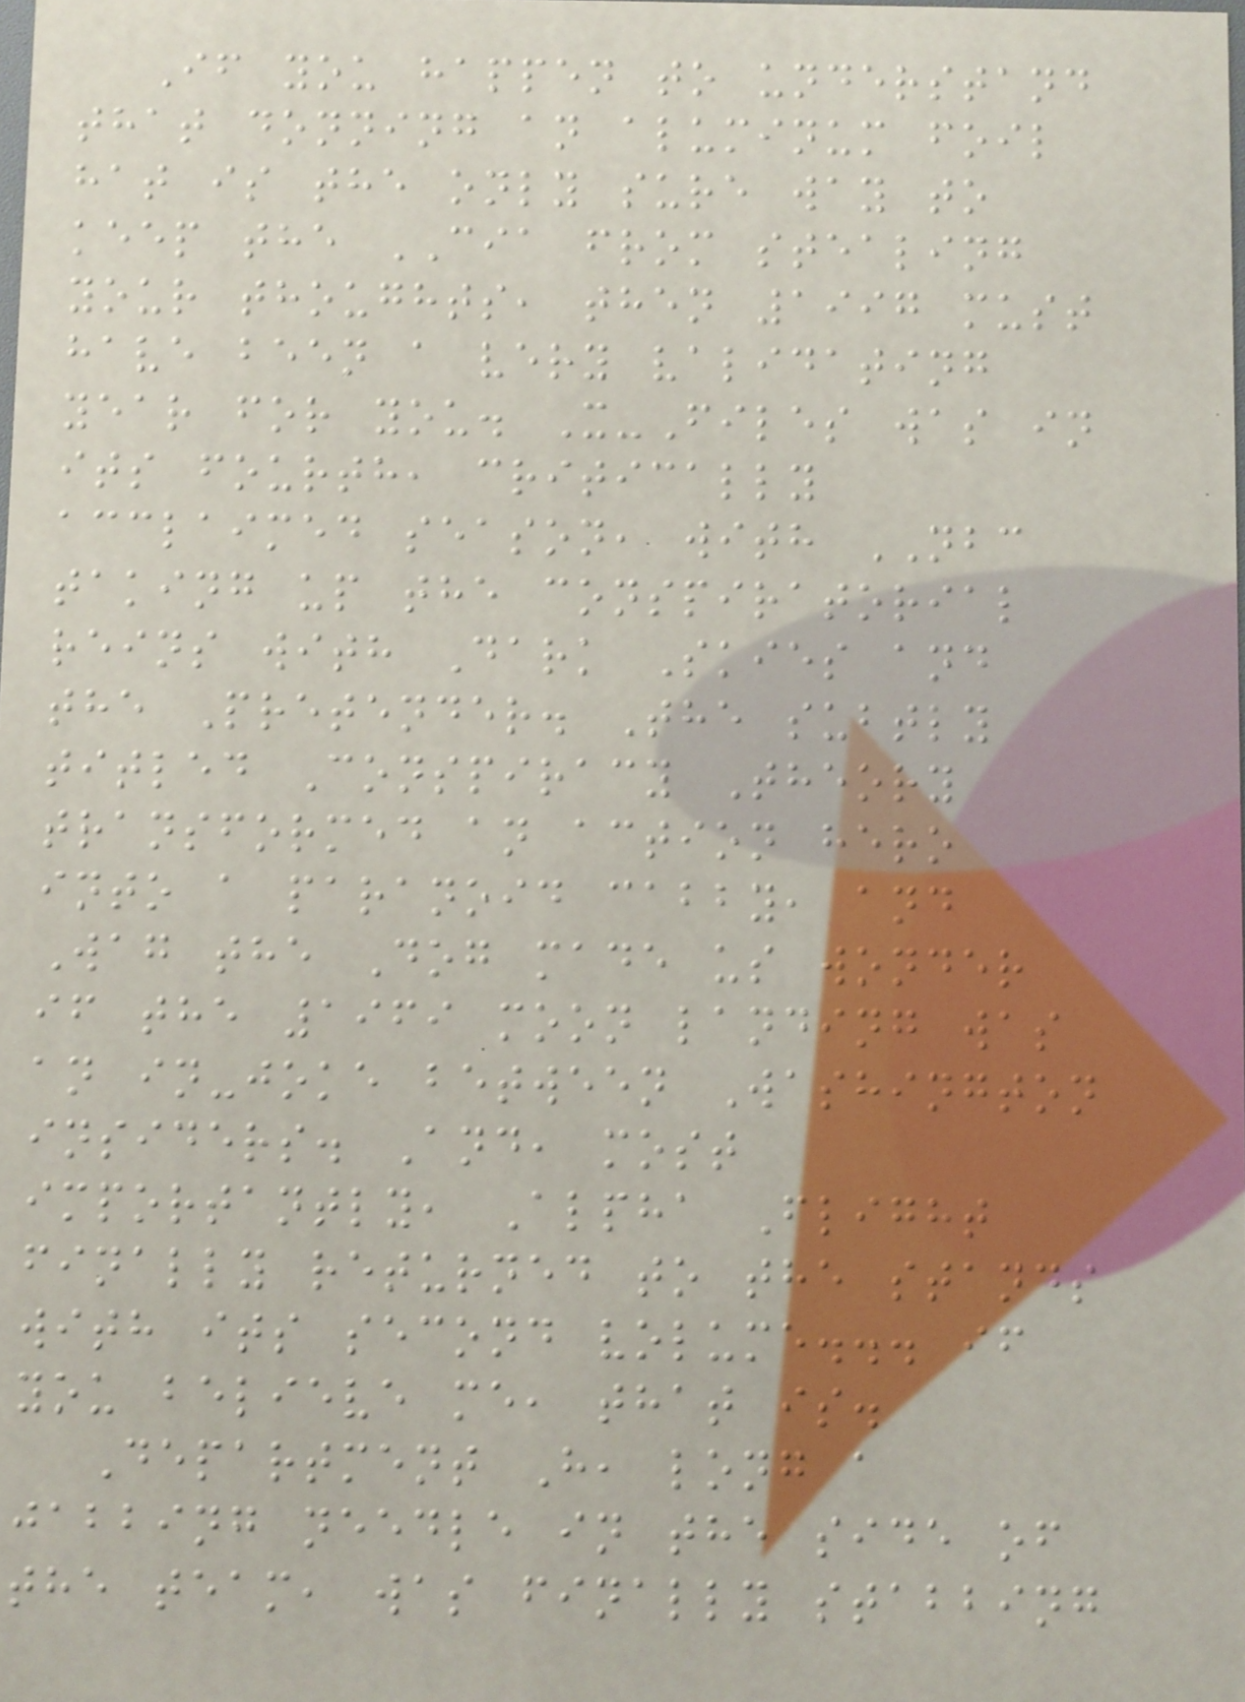If you happen to understand
that donning an aluminum foil
hat is the only sure way to
keep the CIA from stealing
your thoughts, then 1997 must
have been a very validating
year for you. X-Files was in
its fourth, critically
acclaimed season, with NBC
taking up the conspiratorial
reins with Dark Skies and
the Pretender. The subtly
titled Conspiracy Theory
transformed an action hero
into a paranoid cabby, and
Wag the Dog made us wonder
if the 1969 moon landing was
an in-joke between Washington
insiders. And, most
importantly, Alpha Flight
finally returned to the stands
with its second volume... if
you believe me, that is.
Department H, long a
jabbing needle in the side of
the team, was finally stabbing
